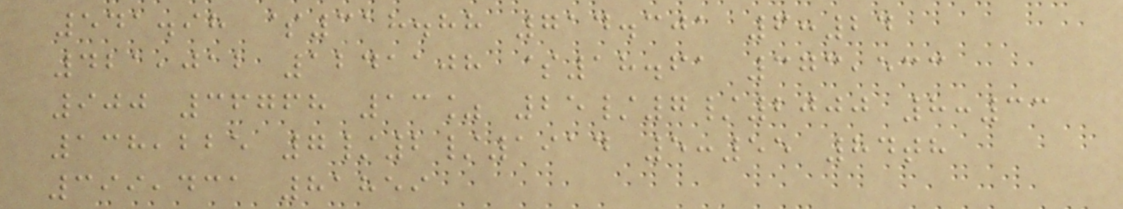541.98 $318.88 714.301 6:24
421,012 1241108 $18.61 373,533
900 36768 13% 25/7/2000 8:33
138,225 7/2/1914 5:55 84th
399,431 81859
